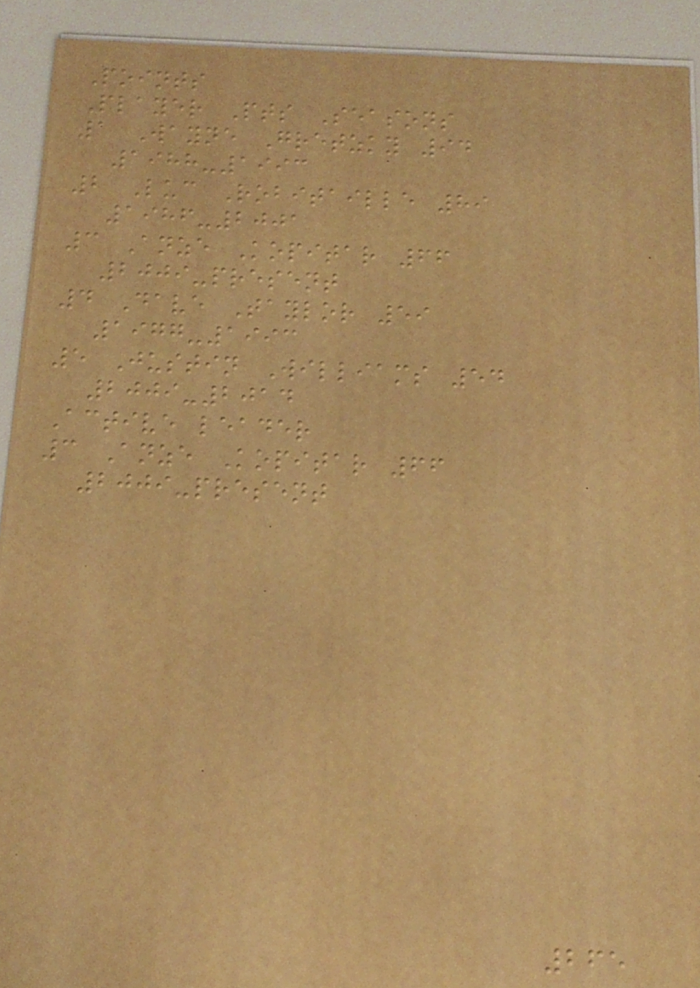Points
Player Pts Seasons
1 Wayne Gretzky 94
1988-1993
2 Luc Robitaille 89
1986-2001
3 Anze Kopitar 66
2009-present
4 Dave Taylor 59
1977-1993
5 Justin Williams 54
2009-2014
Active leader
3 Anze Kopitar 66
2009-present
265
